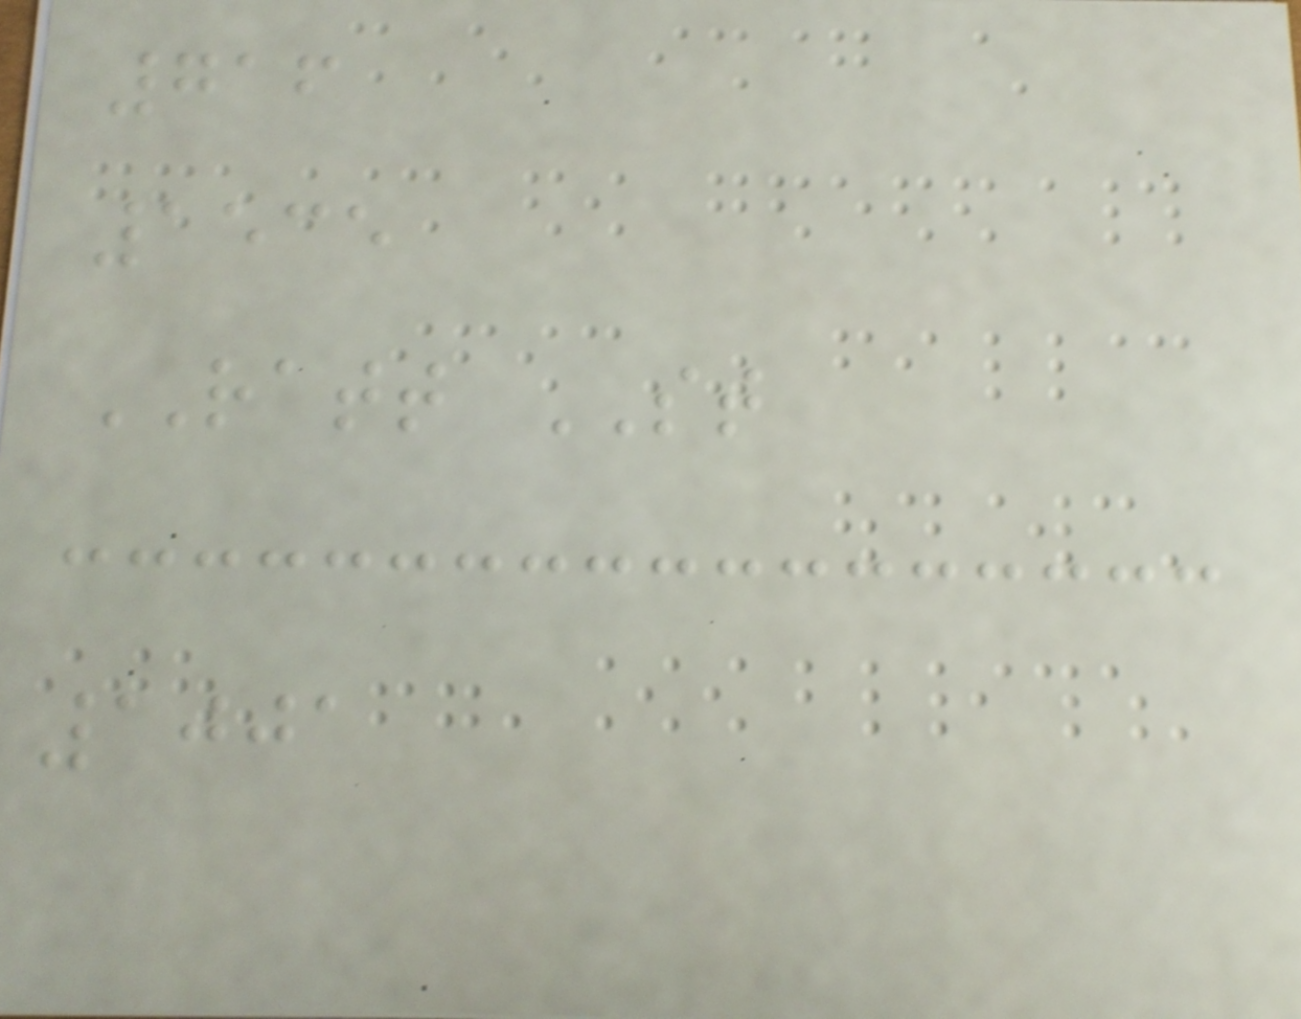716
1535
RATT ST
1001
